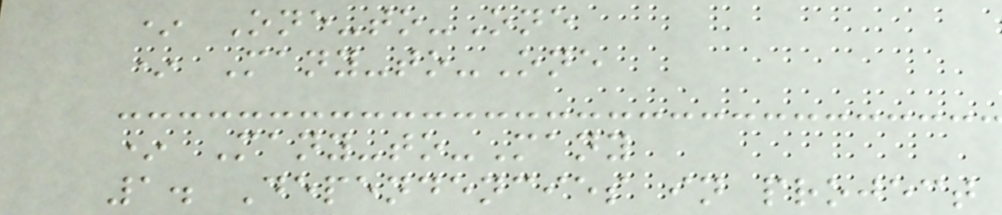* One-to-One
* Many-to-One
* Many-to-Many
1. Dependencies in project
